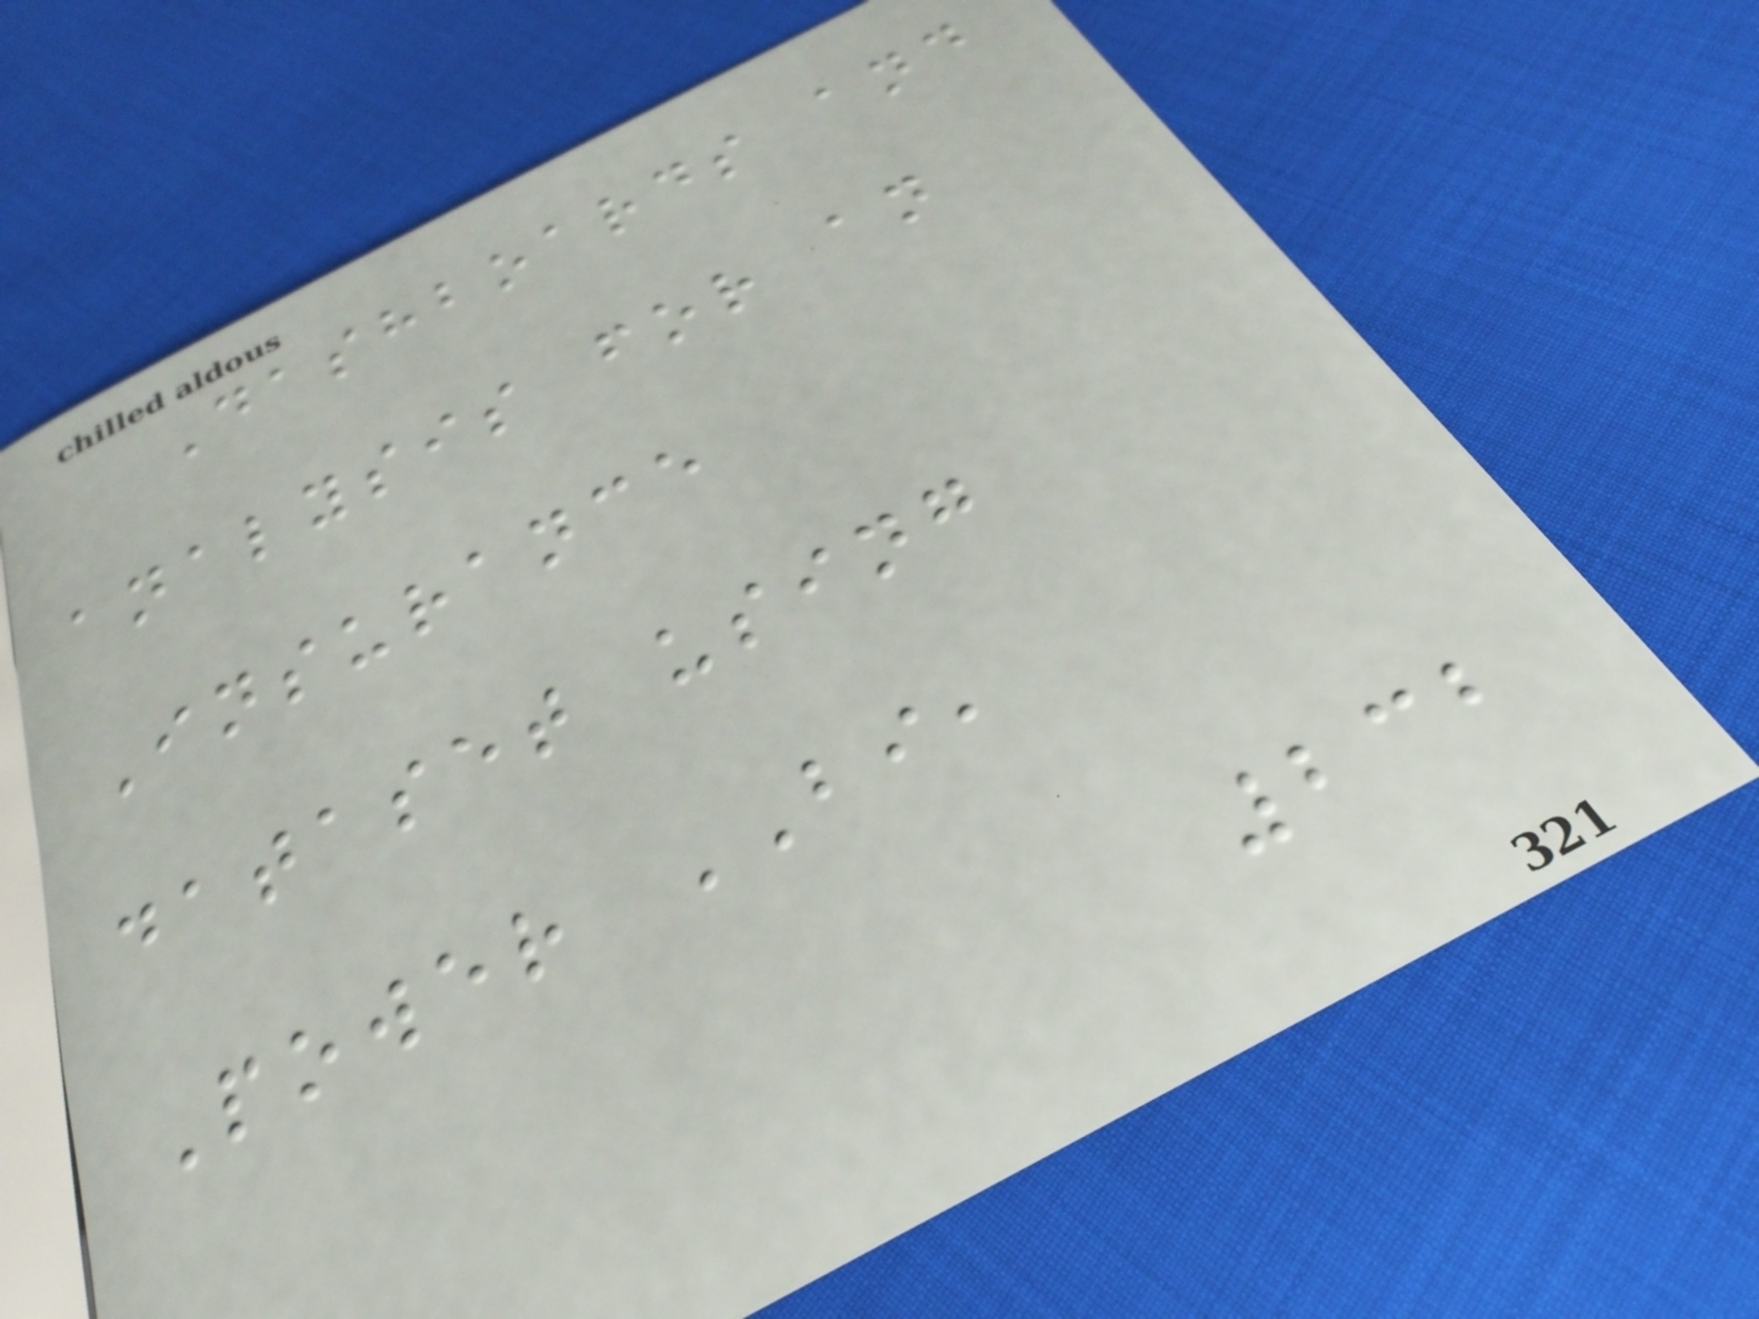Dashboards and
analysis for an
Insurance
dataset using
Power BI,
232
